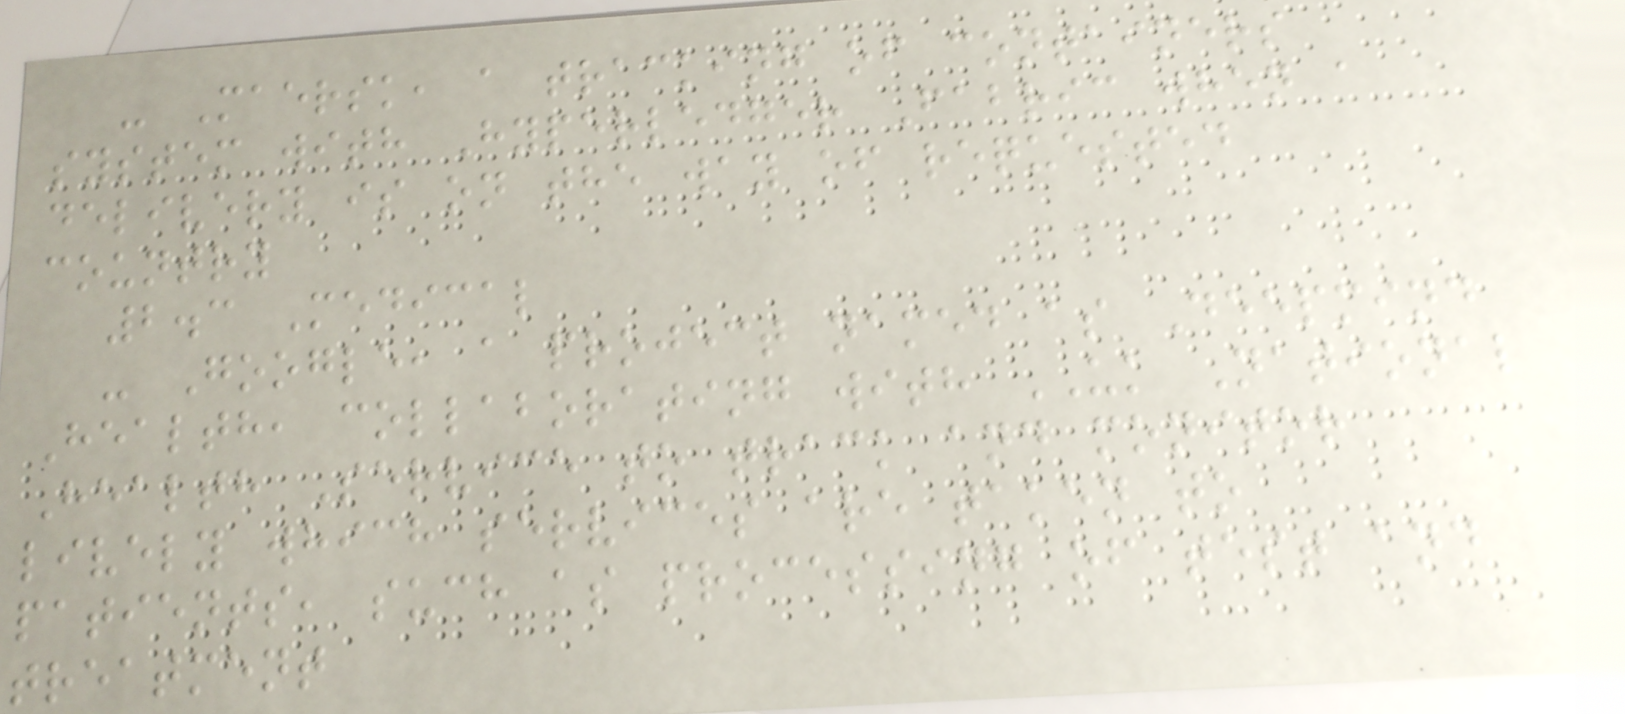- Maersk, a tracking of containers
system with Hyperledger Fabric when a
delivery is on the way of requested
country
2.3 Medical
- Google, a project named as Deepmind
Health, collaborating with UK National
Health Service to track and monitor
lively which services are taken to
patients, such as processing of test and
treatment
